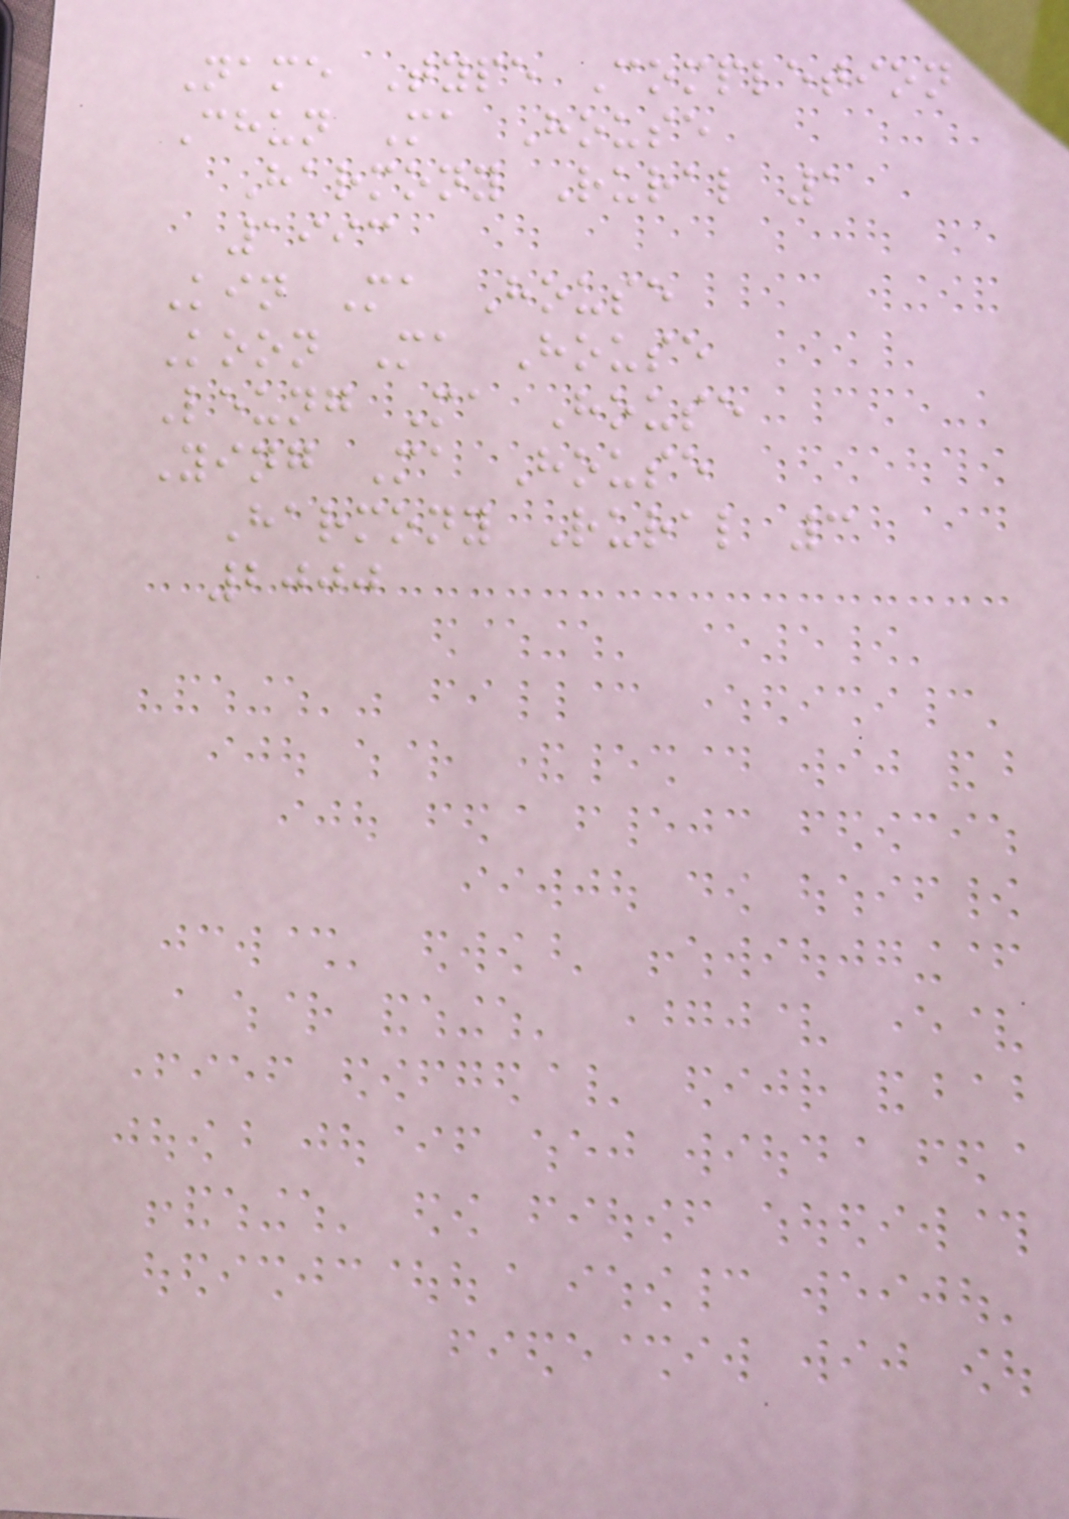Name Type Completion
Chun Ma House
Harmony Rural 1
1993
Kin Ma House
Koon Ma House
Leung Ma House
Ying Ma House
Harmony Rural 3
2000
